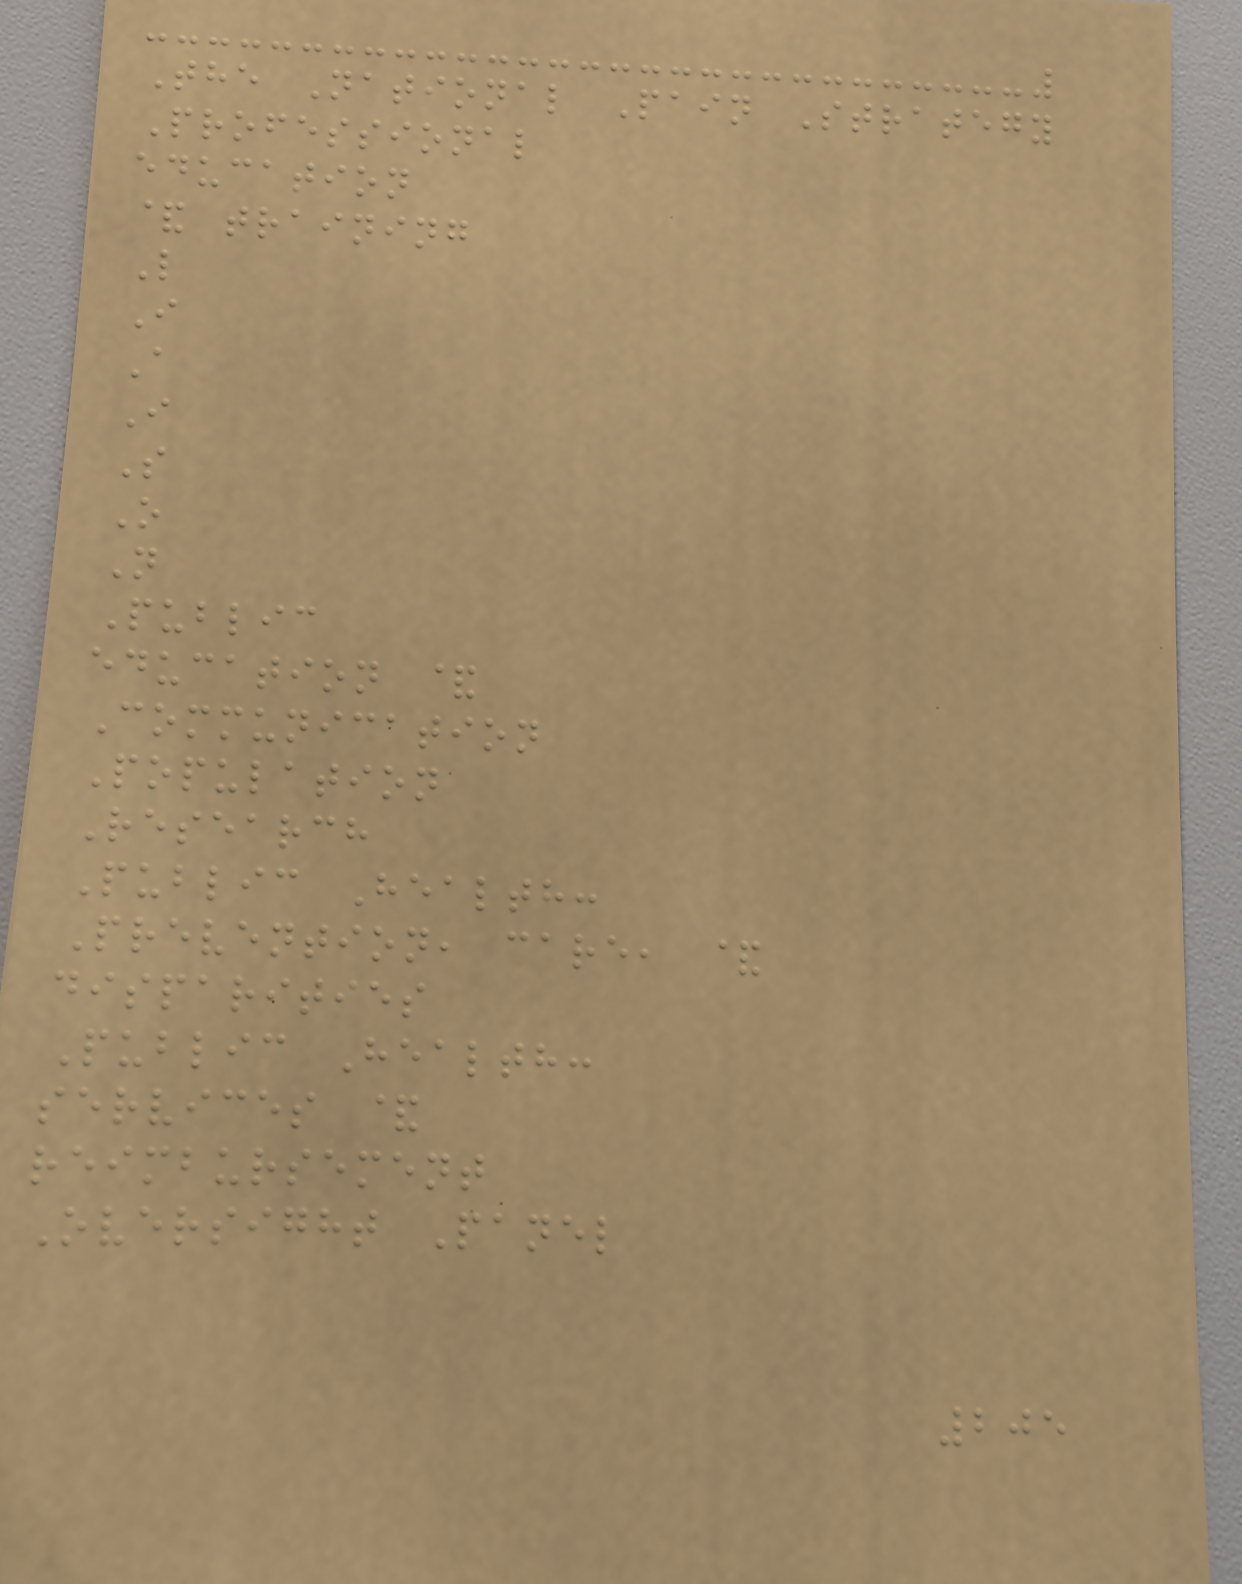The National Pain Strategy
Professional
education
& training
L
I
A
I
S
O
N
Public
education &
Communication
Population
Research
Public Health:
Prevention, care, &
disparities
Public Health:
services &
reimbursement
Oversight Panel
205
